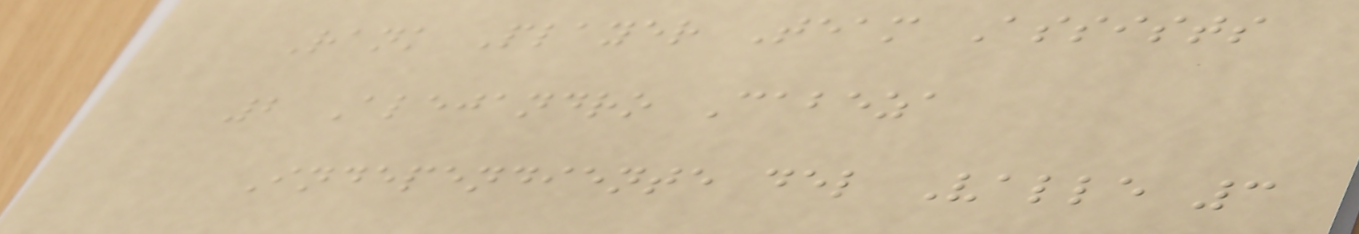Rank Player Team Assists
2 Alejandro Cabeza
Independiente del Valle 3
